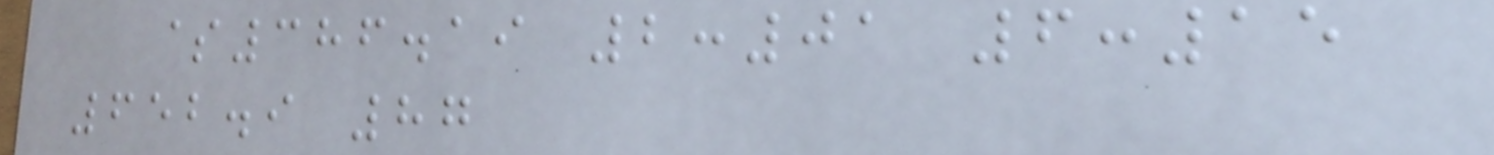$386.19 2:01 6:15
652.9 87
